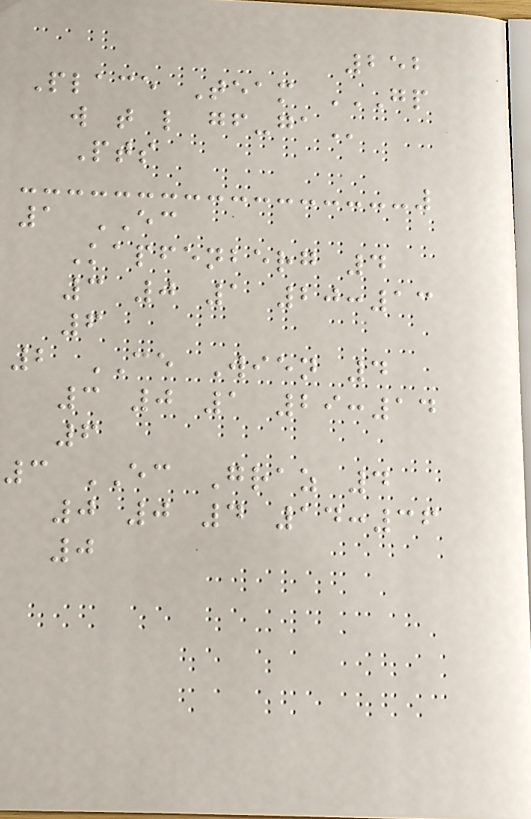252
Place Team GP
W T L GF-GA
Pts
1 EC
Kapfenberg 4
3 0 1 20:13
6
2 CE Wien 4
3 0 1 29:14
6
3 EC Graz 4
0 0 4 14:36
0
